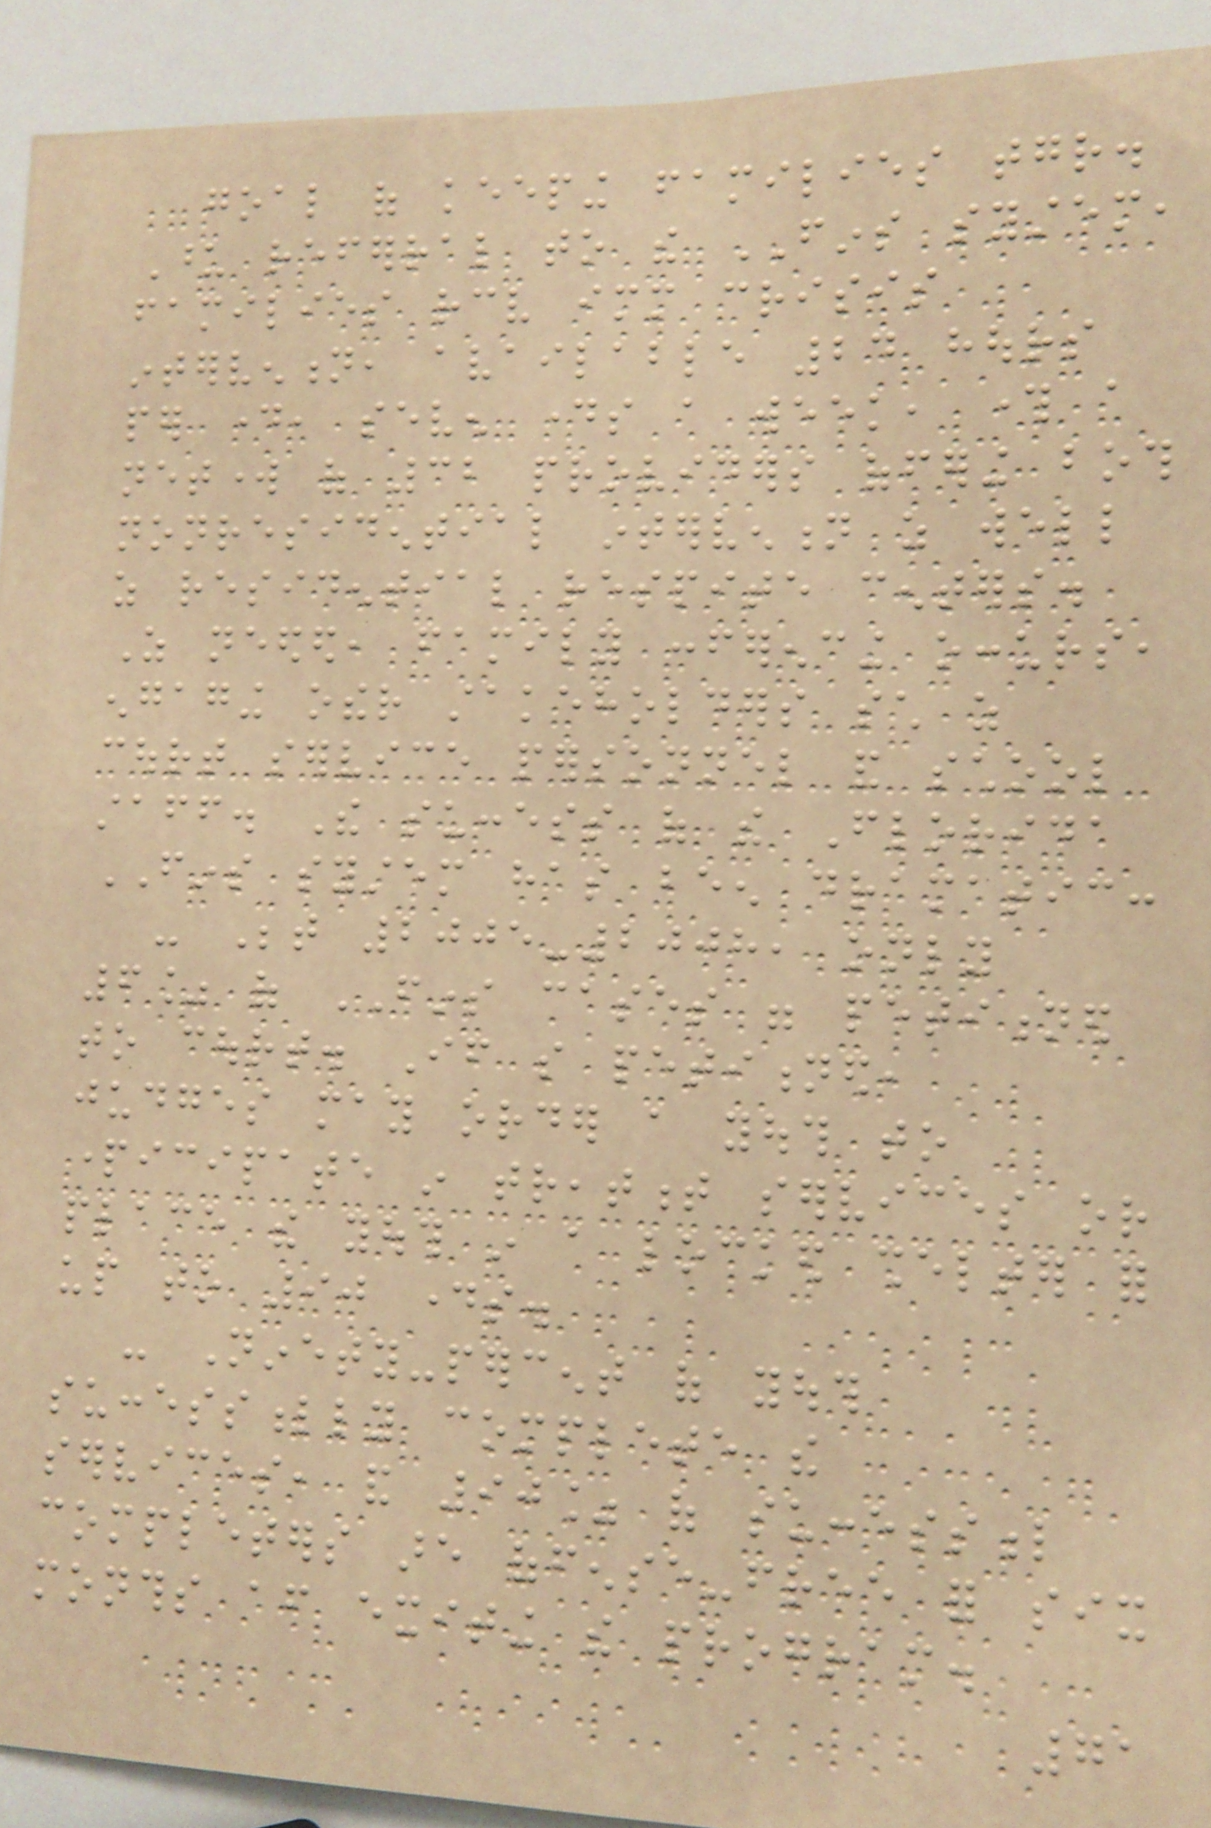goal of keeping families together.
Upon referral to the FINS system,
families receive immediate crisis
intervention, available 24 hours
per day, seven days a week, through a
network of 32 providers offering both
nonresidential intervention as well
as residential respite centers.
As needed, family conferencing occurs,
engaging other stakeholders such as
court service personnel and school
staff. The success of the Florida
FINS system has been dramatic:
- Between 2005-2008, only
6% of FINS cases were petitioned
to court. If so petitioned,
judges may order a youth to
participate in treatment services or
place the youth in a locked shelter for
up to 90 days.
- Ninety-percent of youth
successfully complete the
services, and 90% of successful
completers are offense-free for six
months after exiting the program.
71
